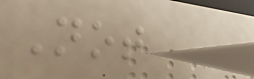Not
